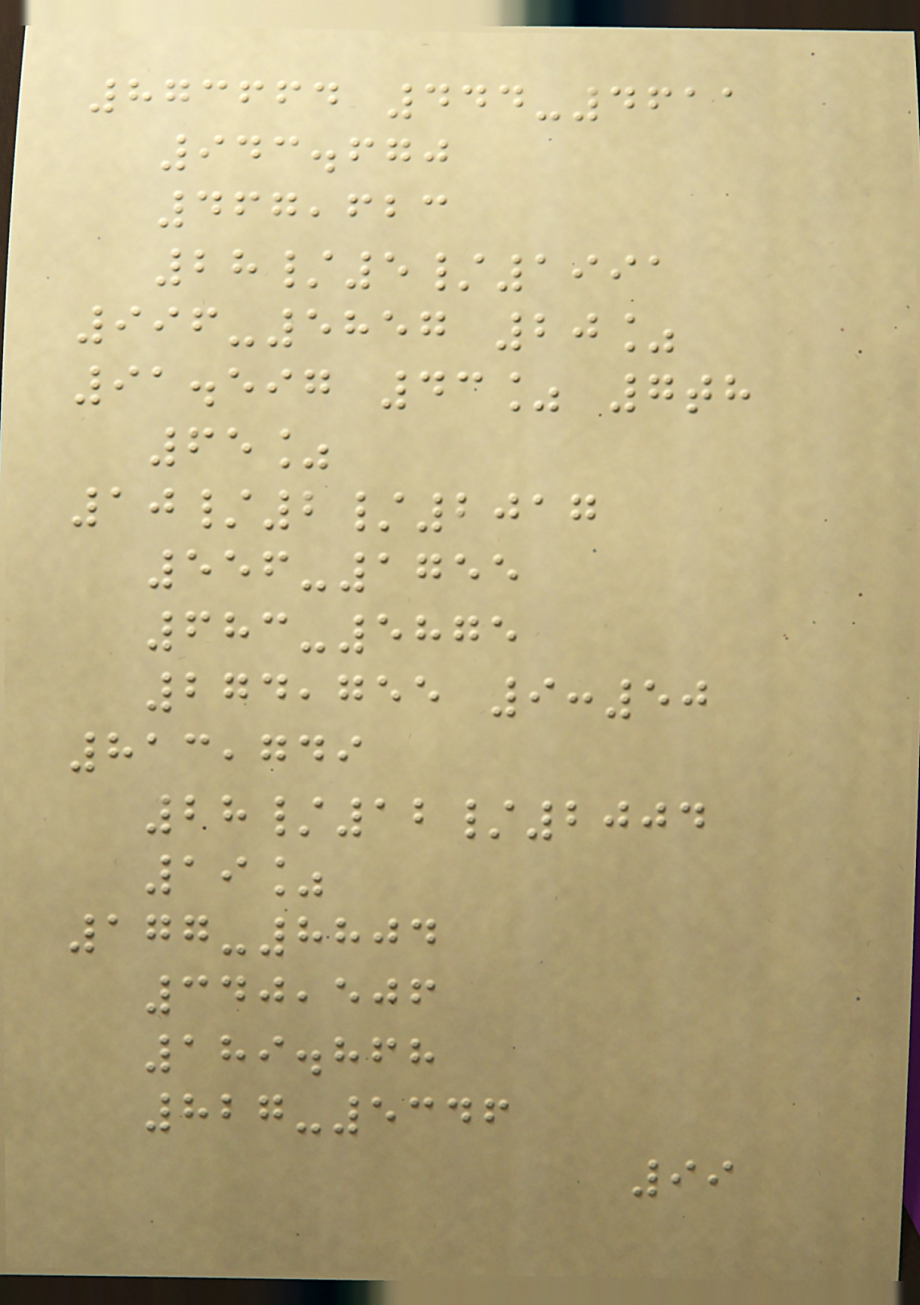873664 444-4611
943.670
467,623
28/5/1991
996-5857 20%
91.597 43% 7th
65%
10/2/2017
556-1755
683-5875
274,755 9:50
813,749
28/12/2004
19%
177-8804
340,506
189.868
827-5346
99
